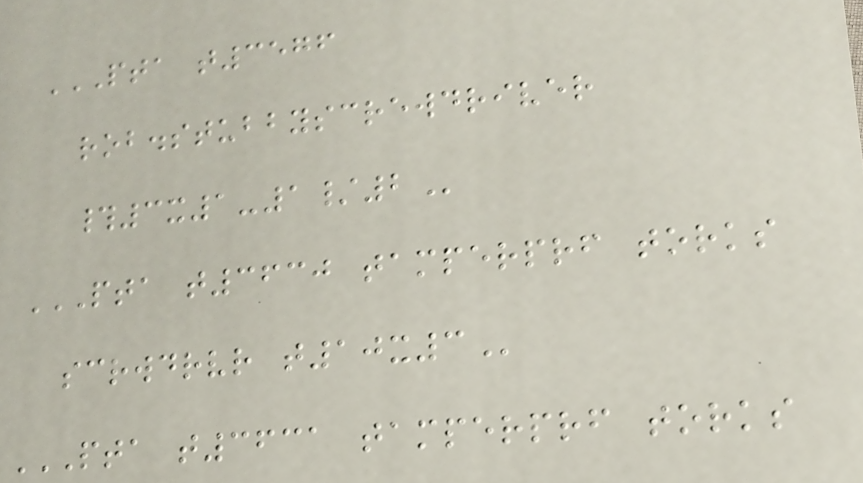PTA T3576
ROB.STUBBYSCREWDRIVER
#3X1-1/2
PTA T3630 TAMPERPRF TORKS
SCRWDRVR T10X3
PTA T3631 TAMPERPRF TORKS
